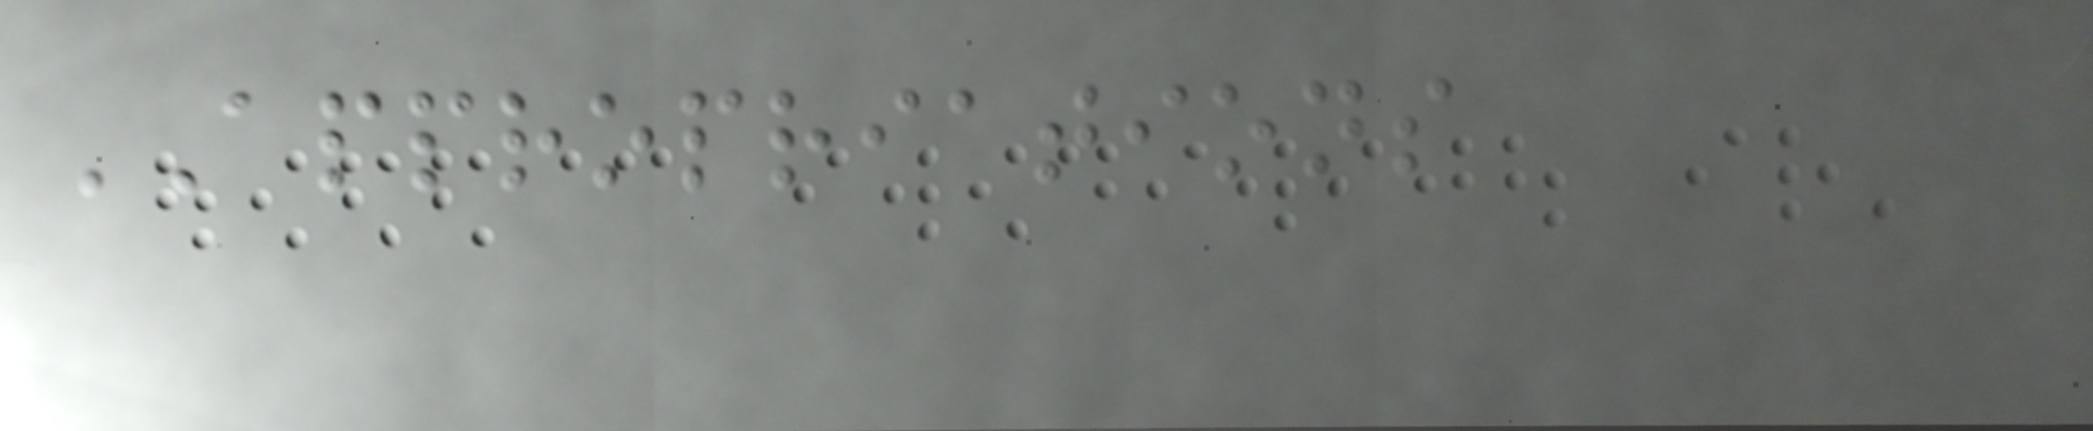APPROPRIATIONS
